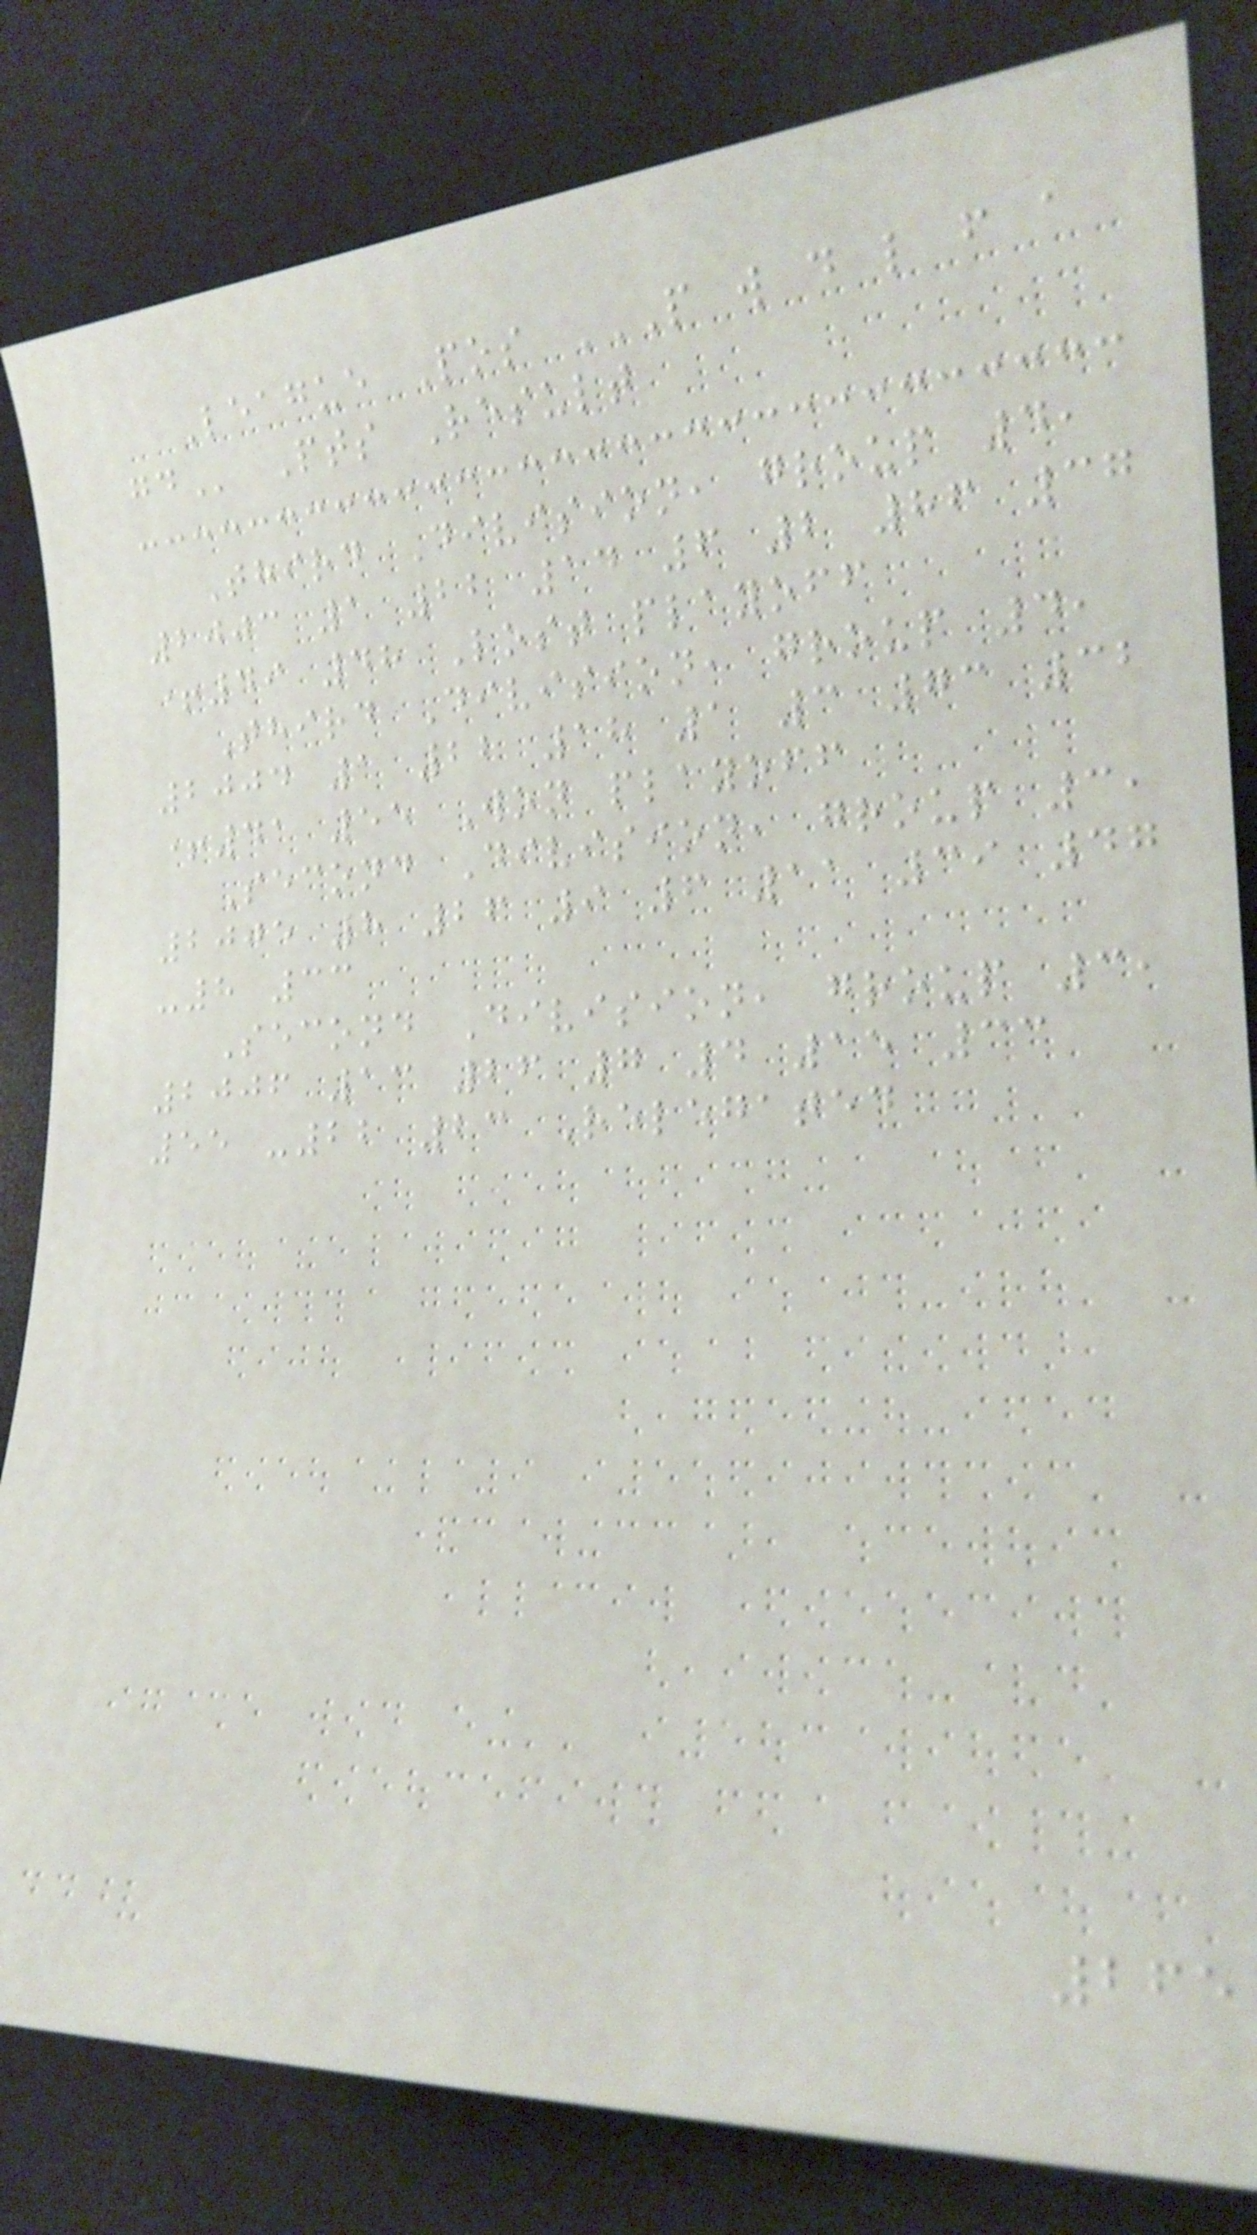League Pos P W D L F A
GD Pts Result
Third Division, group 4,
2003 1 22 14 6 2 86 37
+49 48 Lost playoff
Third Division, group 4,
2004 1 22 18 1 3 73 32
+41 55 Won playoff
Second Division, group 3,
2005 8 26 9 6 11 39 47
-8 33
Second Division, group 3,
2006 13 26 7 4 15 33
55 -22 23 Relegated
265
